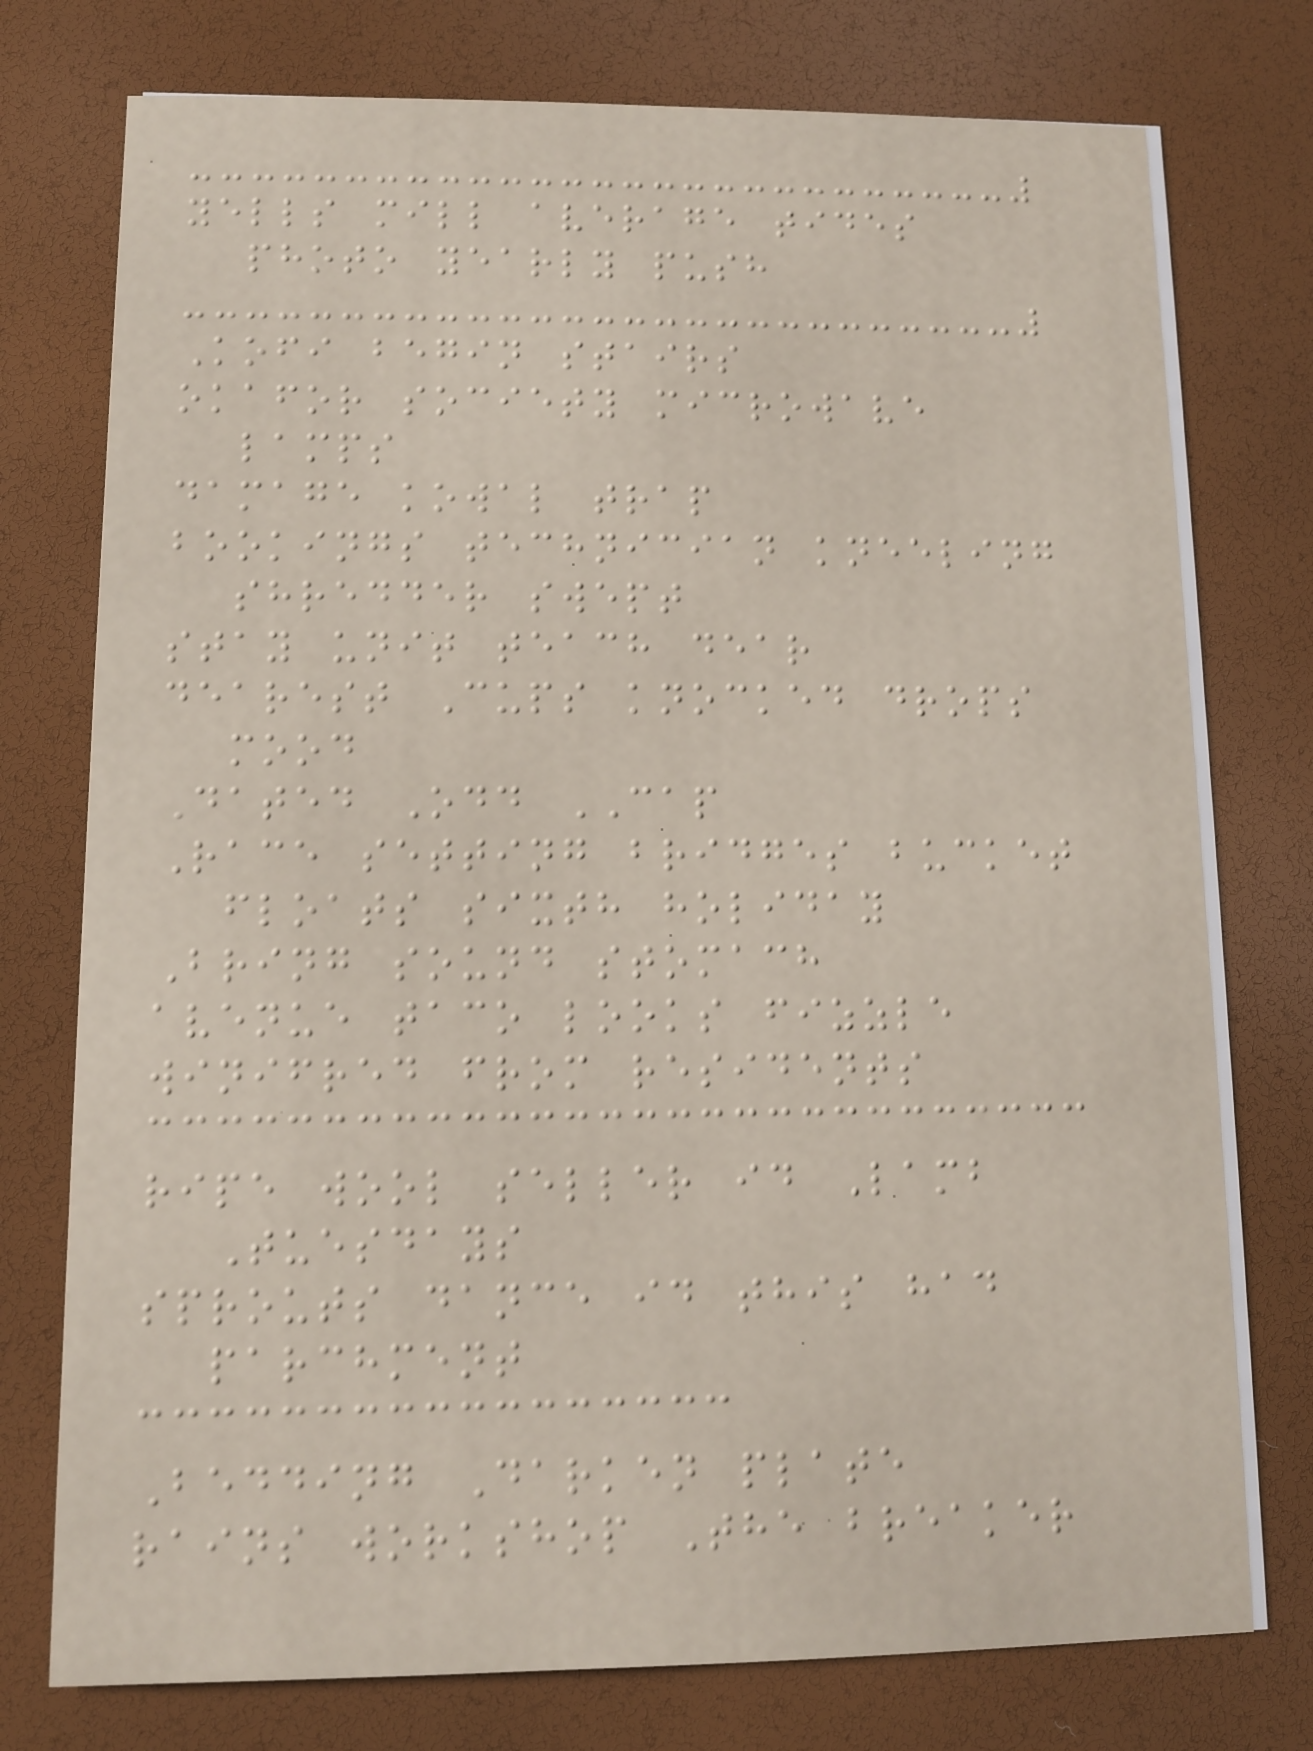yells mill average tides
photo yearly push
Kofi begin stairs
okafor society microwave
lamps
damage kowal trap
bookings technician kneeling
shredder swept
stay unit teach dear
dearest Cups knocked drops
mood
Dated Odd CAP
Race setting bridges bucket
floats sixth holiday
Bring sound stomach
avenue taco looks fizzle
winifred from residents
ripe wool seller id Lamb
Tuesdays
sprouts dance id this had
parchment
Bedding Darken plate
rains workshop The breaker
